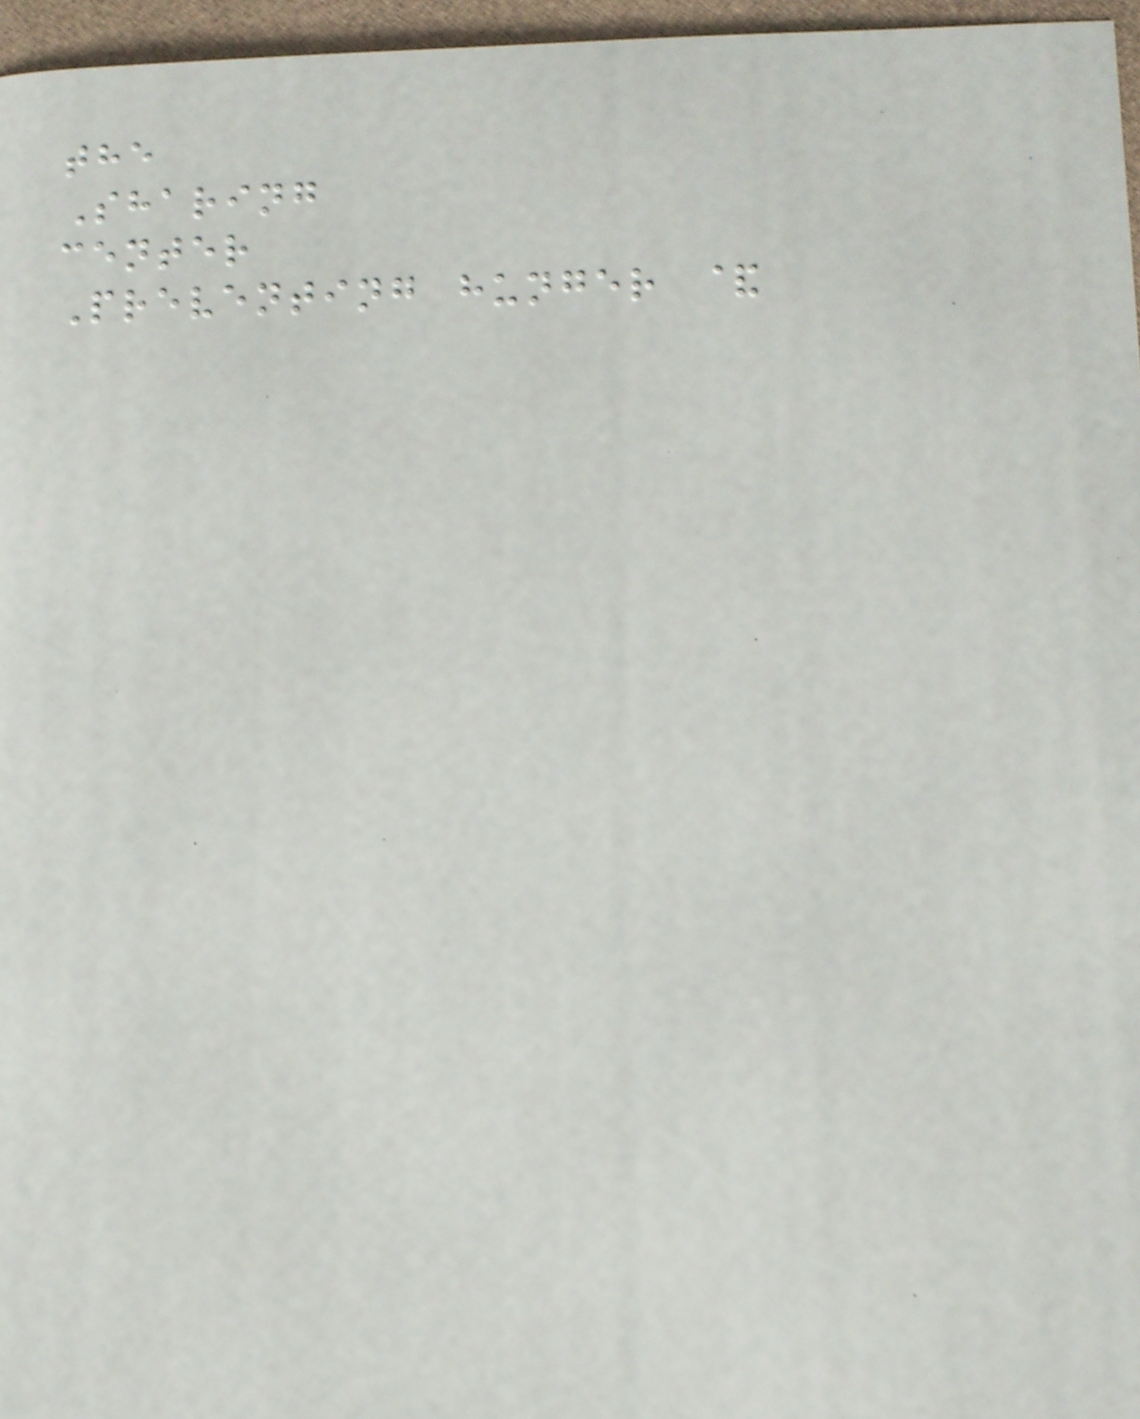the
Sharing
center
Preventing hunger &
